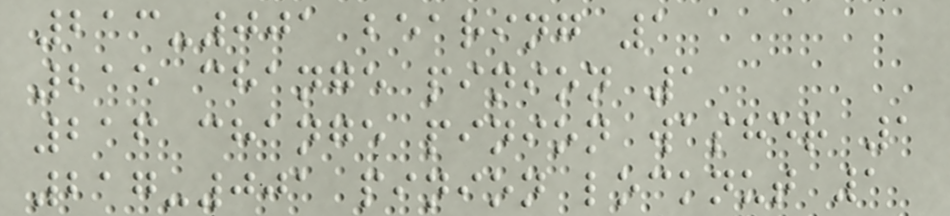213-001 bearing 1
215 change pinion 1
216 change pinion washer 1
217-001 pinion locknut 1
